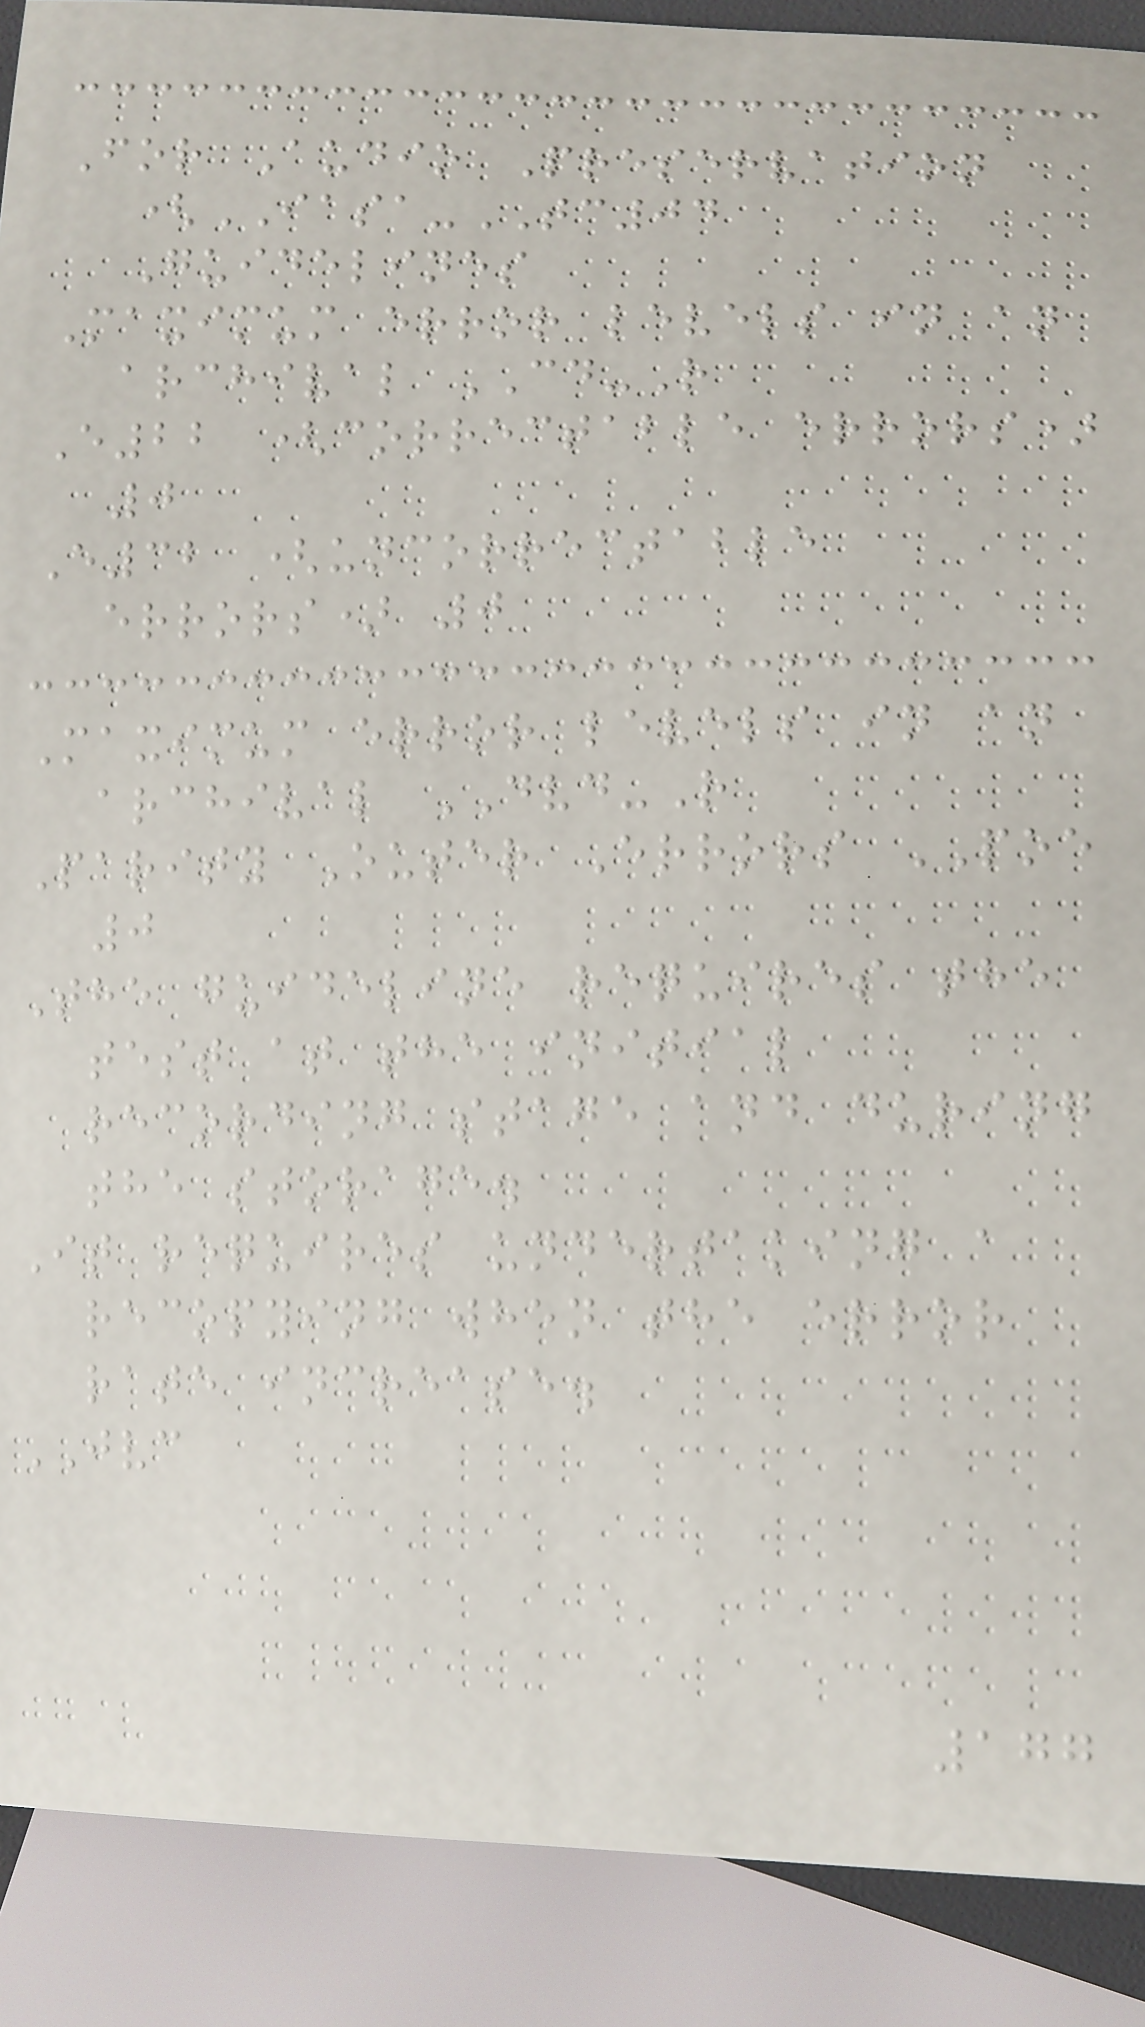For Audio Preservation
(IASA-TC04
Guidelines
Maximum error levels in an
archival CD-R
E22 (correctable errors)
0
E32 (uncorrectable
errors) 0
Maximum error levels in an
archival DVD-R
Parity Outer Errors POE
0
The guideline requires the
test at the initial
recording stage and during
the storage.
It requires undertaking a
recopying when the error
rate increase.
JVC
177
